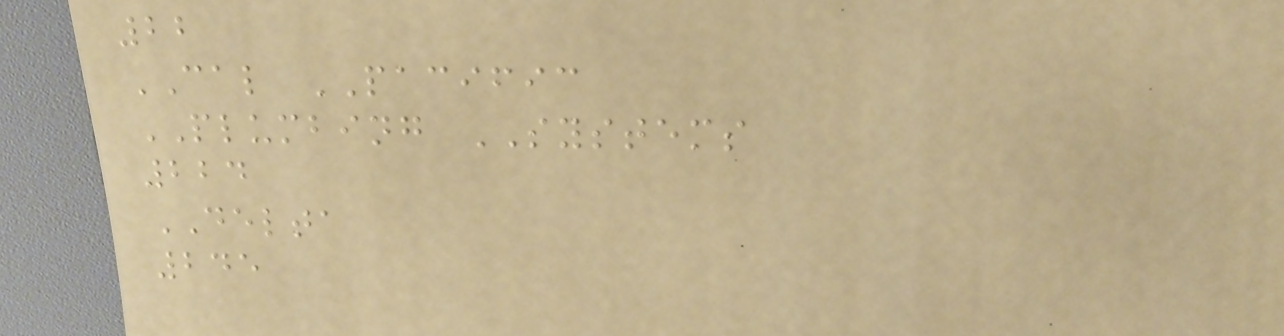22
CAL PACIFIC
PLUMBING SYSTEMS
224
DELTA
245
